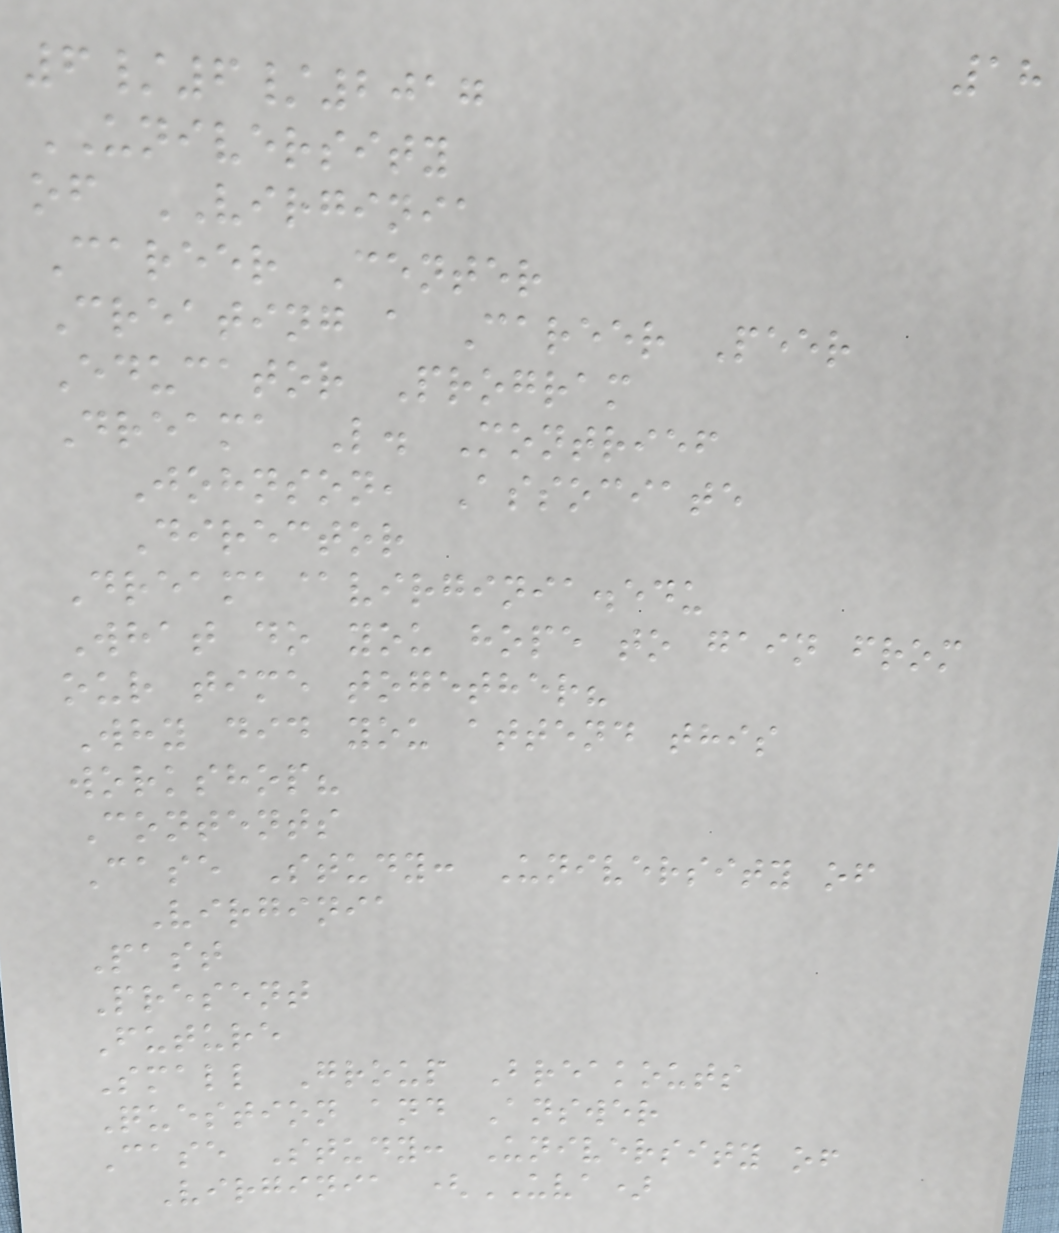18
6/6/2017
UNIVERSITY
of VIRGINIA
Career Center
Creating a Career Peer
Educator Program
Dreama L. Montrief
Johnson, Associate
Director
Dreama@virginia.edu
What do you hope to gain from
our time together?
Why did you attend this
workshop?
Contents
Case Study: University of
Virginia
Past
Present
Future
Small Group Breakouts
Question and Answer
Case Study: University of
Virginia (UVA)
